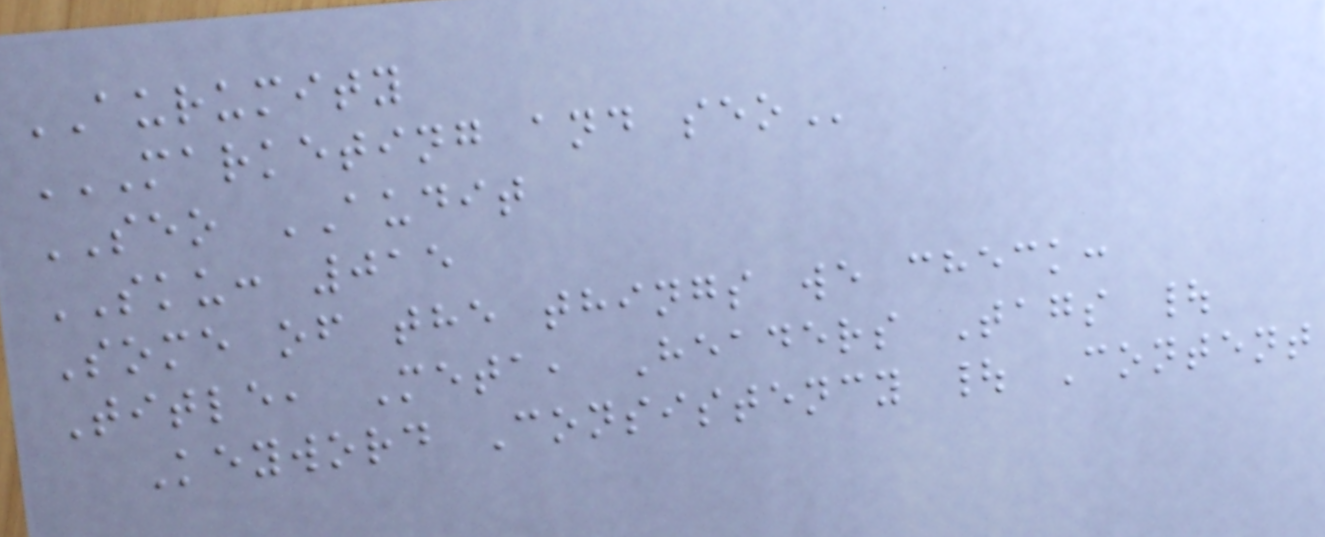AURUMITY
MARKETING AND SEO
SEO AUDIT
SKU: 015
Some of the things we check:
Title, Meta, Headers Tags |
Keyword Consistency | Content
